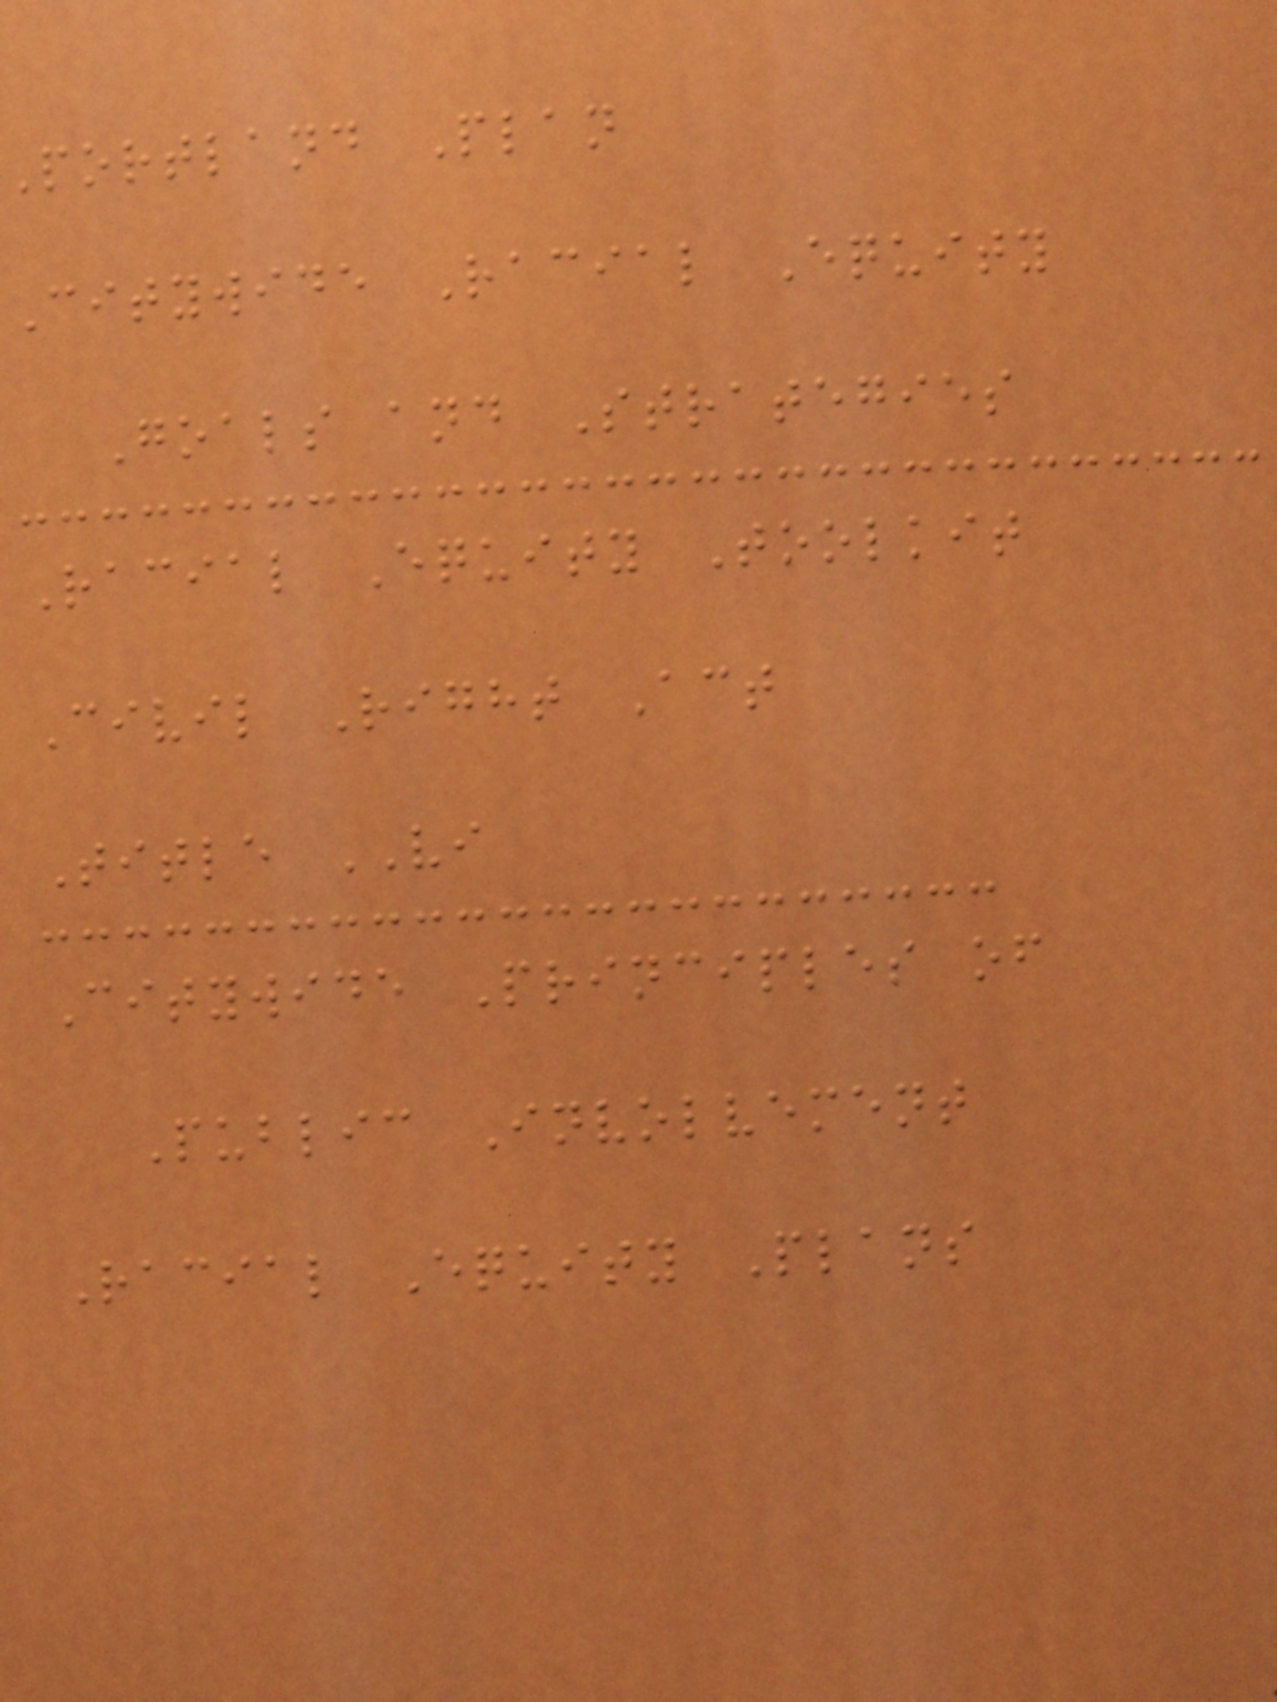portland Plan
Citywide Racial Equity
Goals and Strategies
Racial Equity Toolkit
Civil Right Act
Title VI
Citywide Principles of
Public Involvement
Racial Equity Plans
